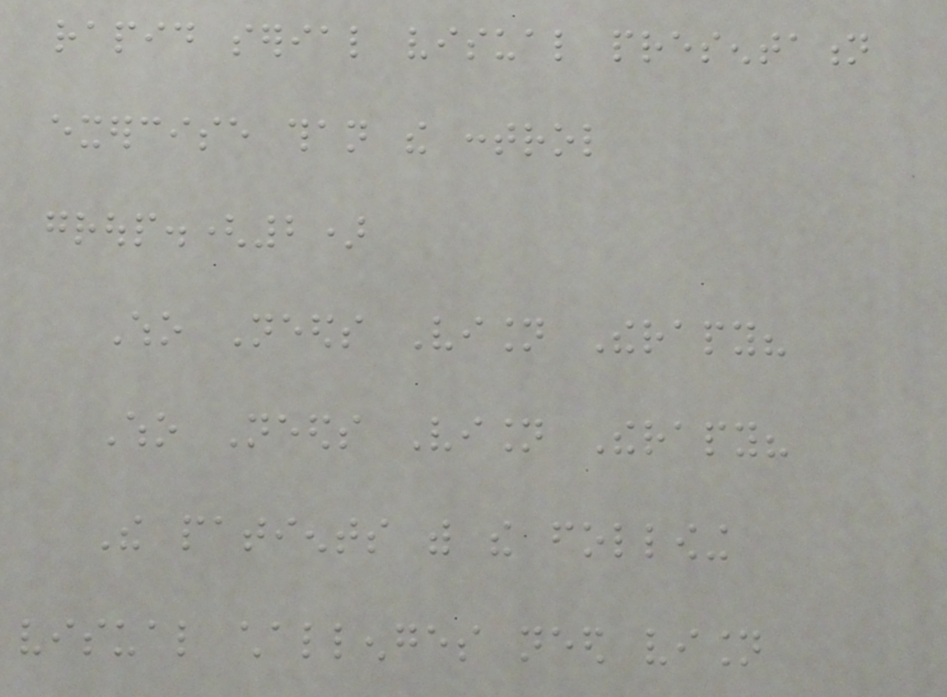rapid serial visual presentation
exercise than the control
group.(2)
Who Needs Vision Therapy?
Who Needs Vision Therapy?
The patients with the following
visual challenges need vision
